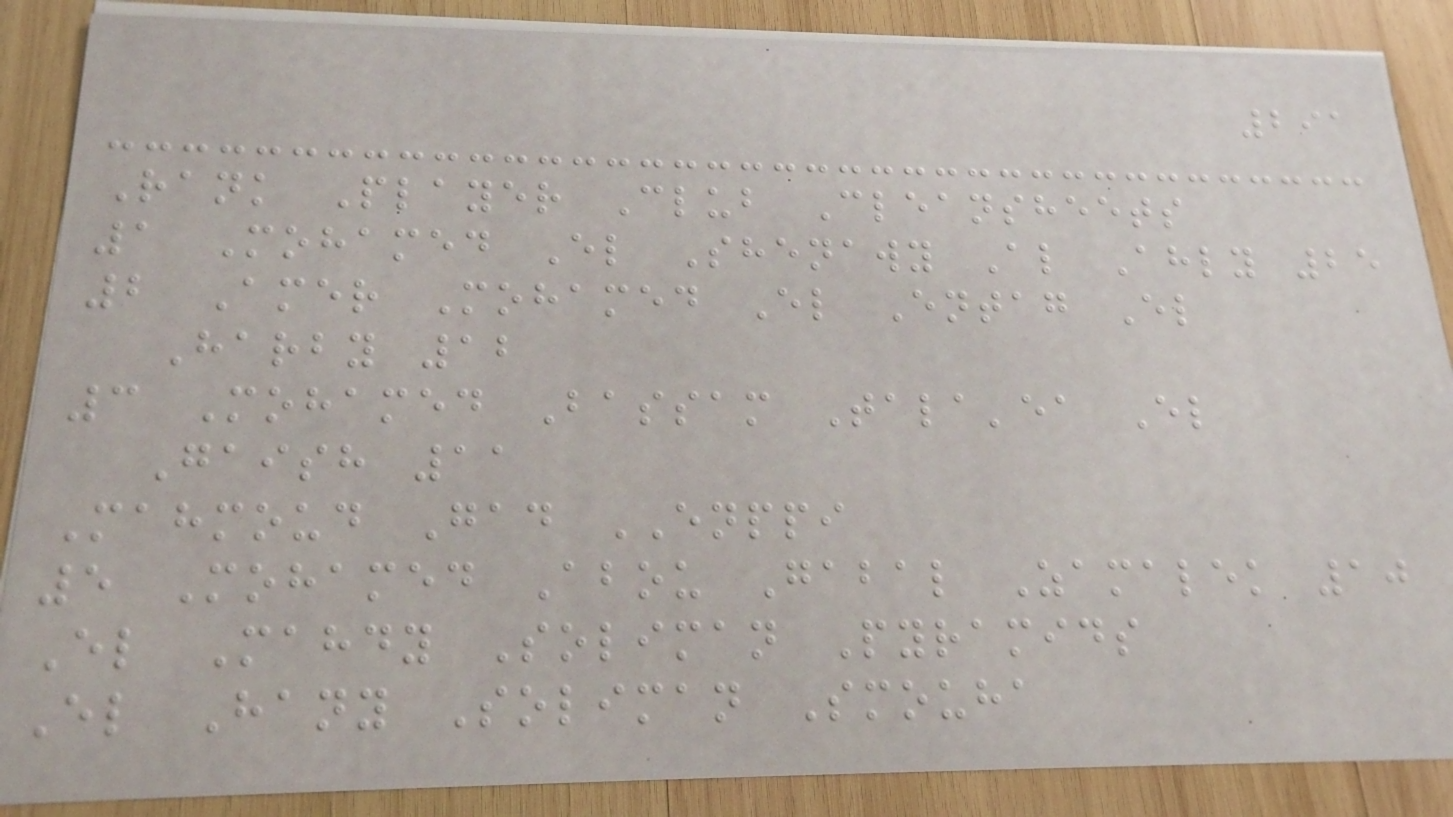291
Rank Player Club Cleansheets
1 Mohamed El Shenawy Al Ahly 25
2 Amer Mohamed El Entag El
Harby 12
3 Mohamed Bassam Tala'ea El
Gaish 11
Mahmoud Gad ENPPI
5 Mohamed Abou Gabal Zamalek 10
El Mahdy Soliman Pyramids
El Hany Soliman Smouha
